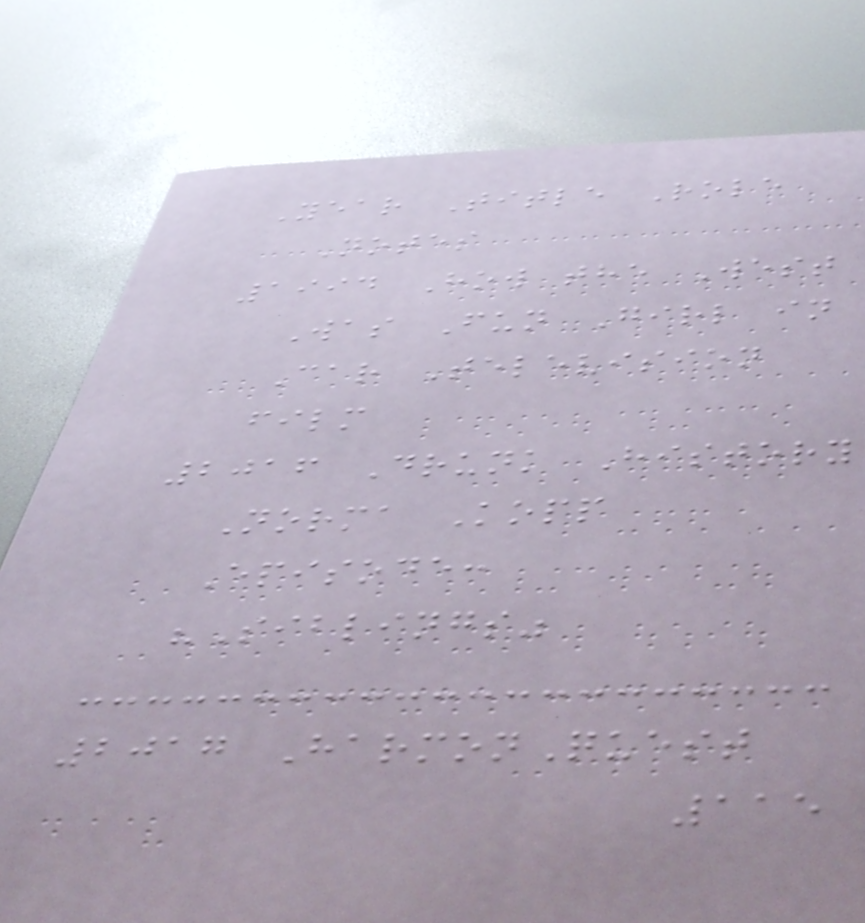Year Title Role
Notes
1994 How the West
Was Fun Girl in
Car Television
film
2016 Drunk History
Norma Kopp
Episode:
"Siblings"
2017 HarmonQuest
115
